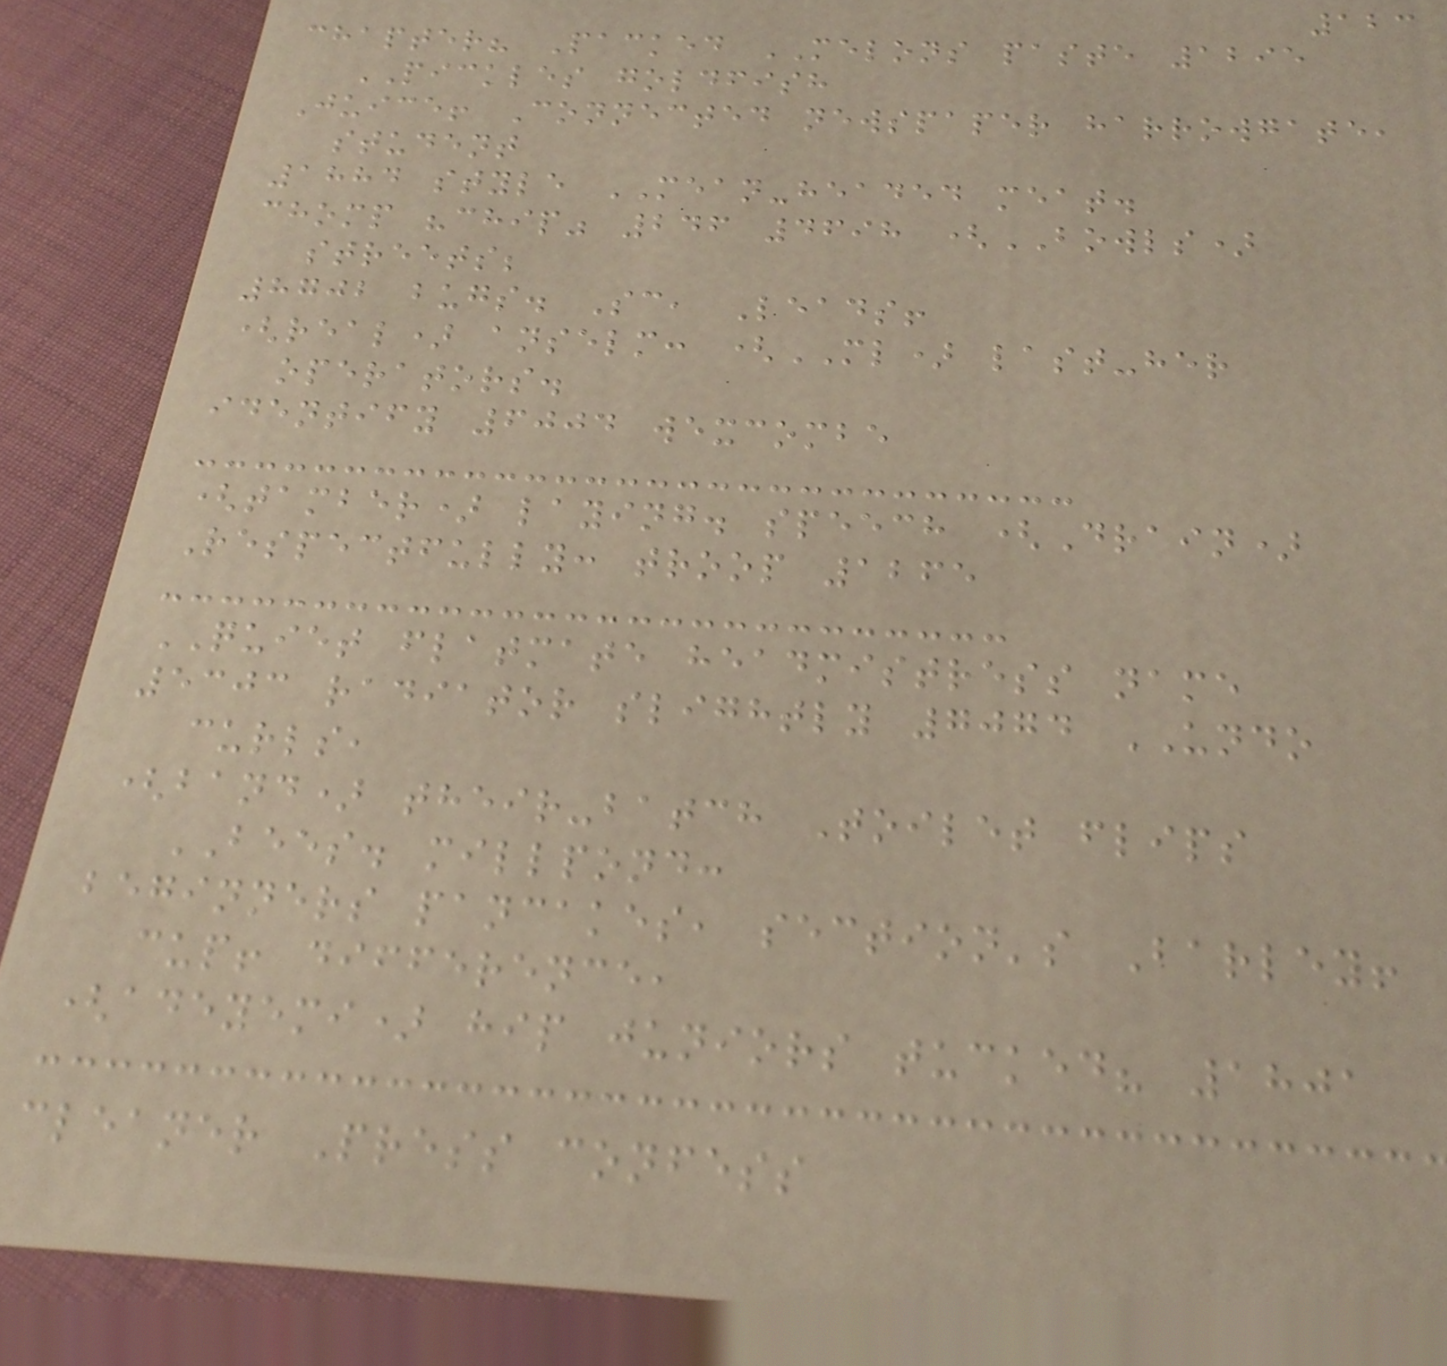123
chapter? Packed MELONS paste 1295
PICKLES goldfish
Juice! Connected newspaper harrowgate,
student
1884 style MEAN-headed meat.
chomp "chip" 246 4698 (BOWLS)
streets;
8702 bugs. Sc, Leads!
(real) anselm: (ML) last-her
operators.
identify 6004 wexcombe
(tamber) laying. speech (Drain)
Respectfully: troop 1265
QUIET flatmate headmistress name
5303 radiator slightly 7074 UNDO
curls,
(band) their-batch Toilet flips
BEES. millpond:
beginners pancakes, section's Barley!
cup! difference,
(adeyemi) hip juniors tucked? 1801
cleaner Press confess
